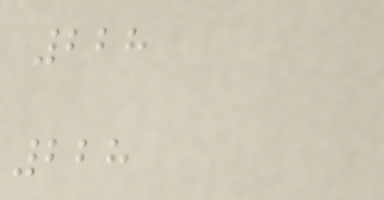228
228
